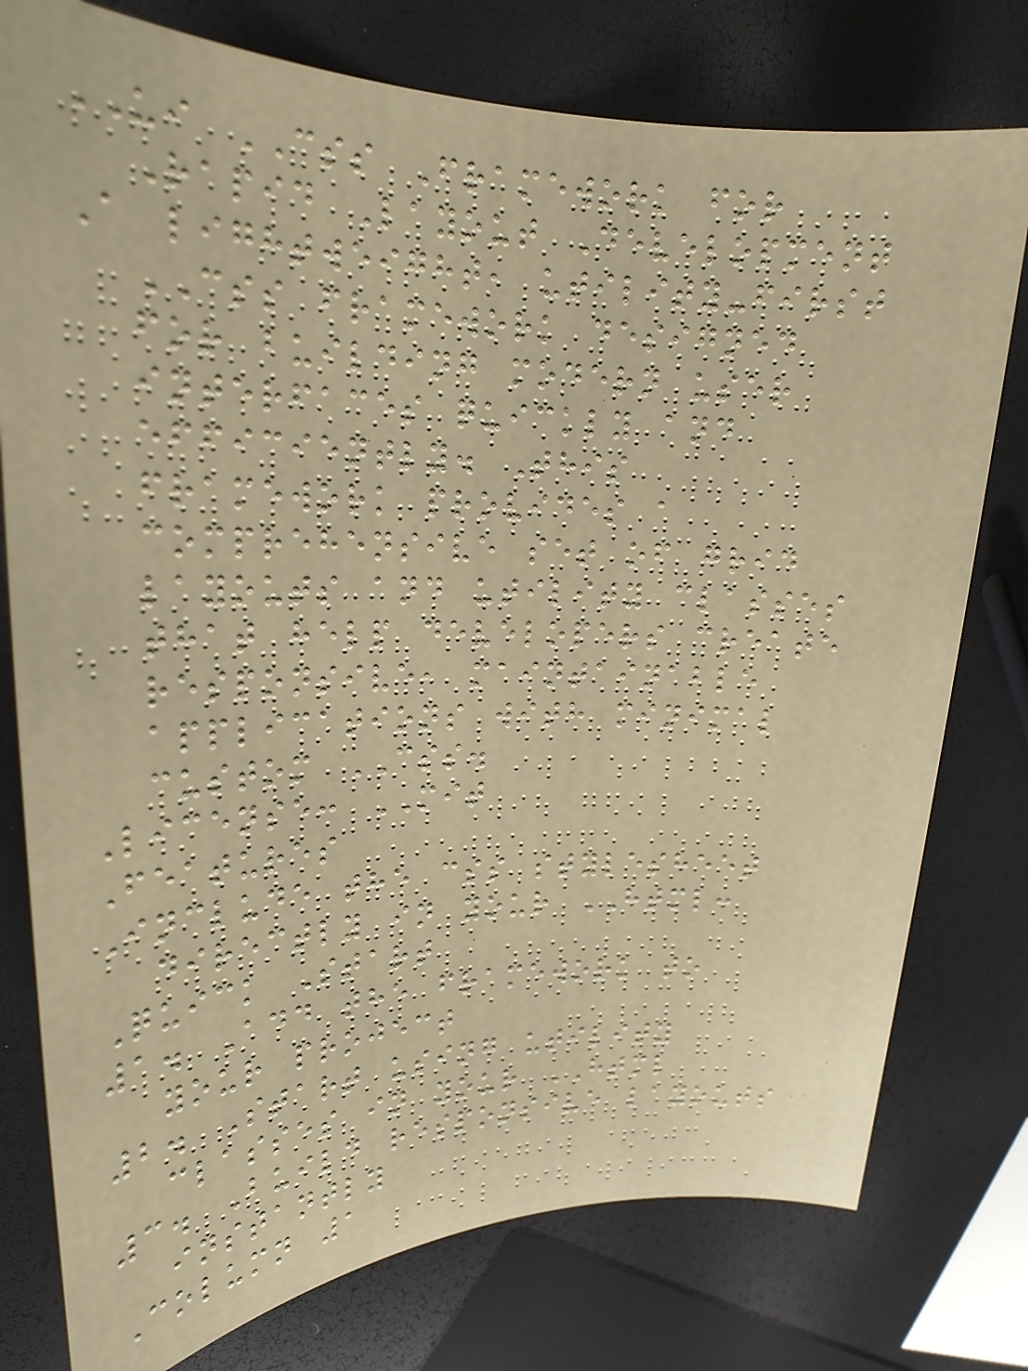UI CSS Framework for
Rapid Layout Development
A lightweight, utility-first
CSS framework designed
for building modern user
interfaces quickly and
efficiently. This
framework provides a
comprehensive set of grid
layouts and utility classes
that help developers create
responsive, maintainable
applications with minimal
custom CSS.
License: MIT
Features
Include the css stylesheet
directly in your HTML:
Quick Start
1. Add the framework to
your project
2. Start using utility
classes in your HTML
3. Build responsive layouts
instantly
Column 1
